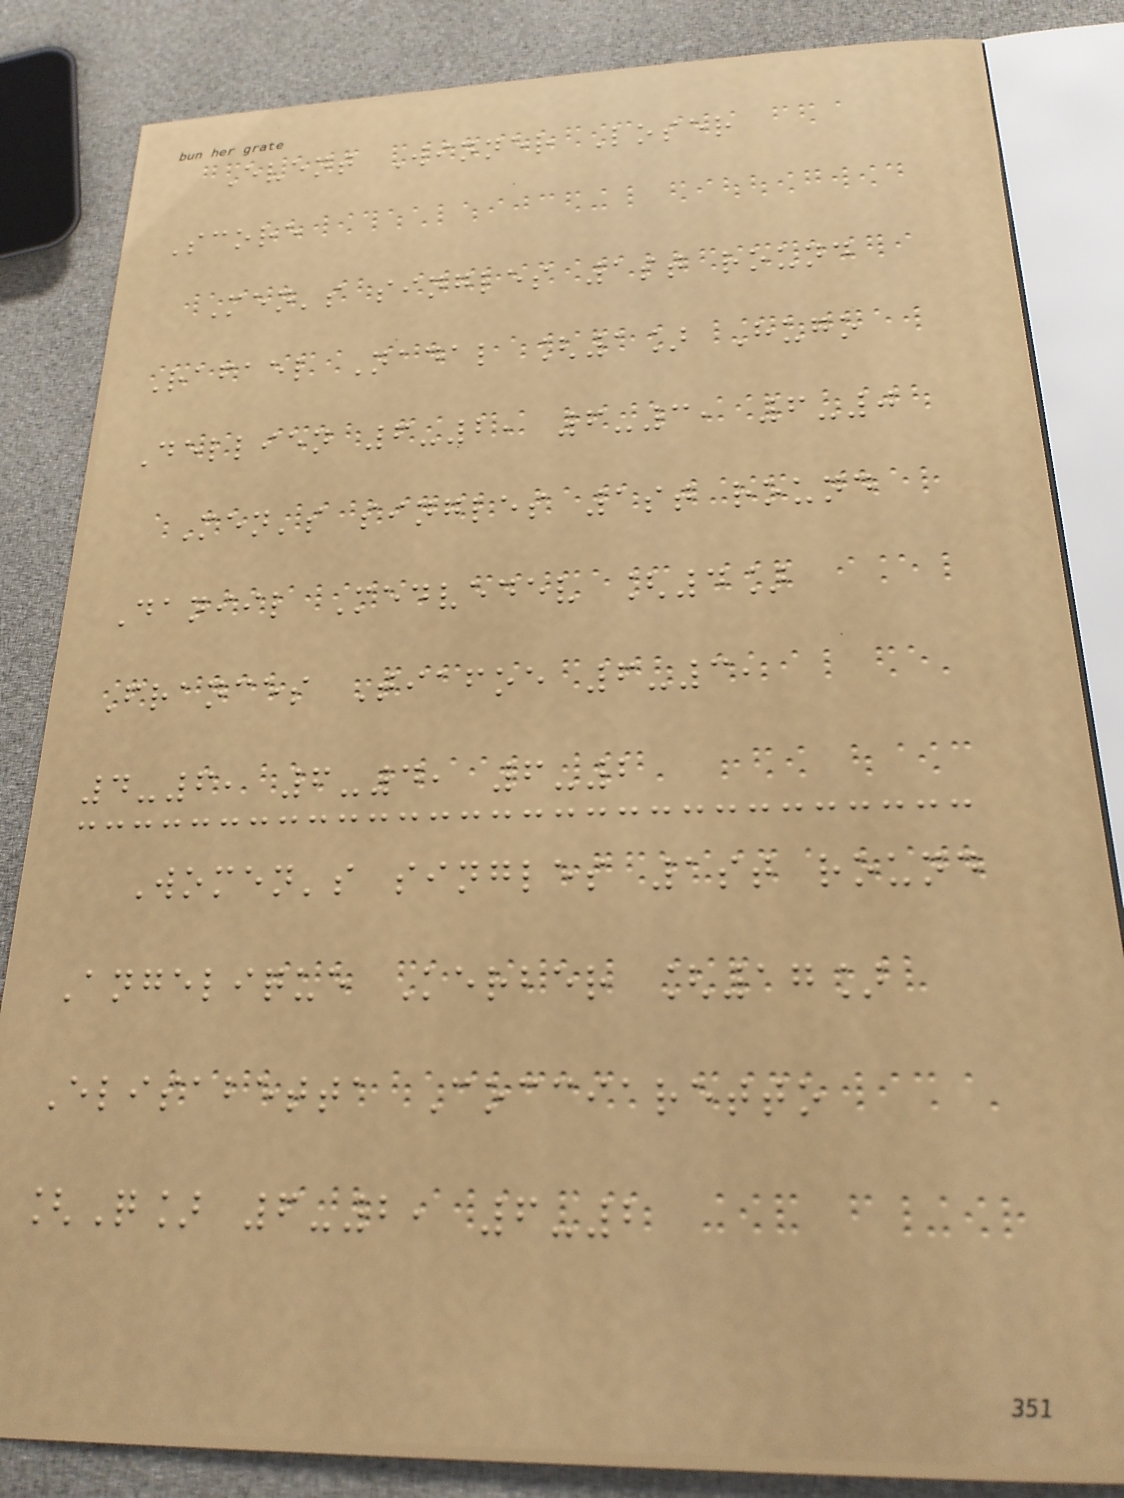Event Winner Loser
Score
Men's singles 1st round
Rafael Nadal [1] Hugo
Dellien 6-2, 6-3, 6-0
Men's singles 1st round
Daniil Medvedev [4]
Frances Tiafoe 6-3,
4-6, 6-4, 6-2
Women's singles 1st round
Angelique Kerber [17]
Elisabetta Cocciaretto
[Q] 6-2, 6-2
